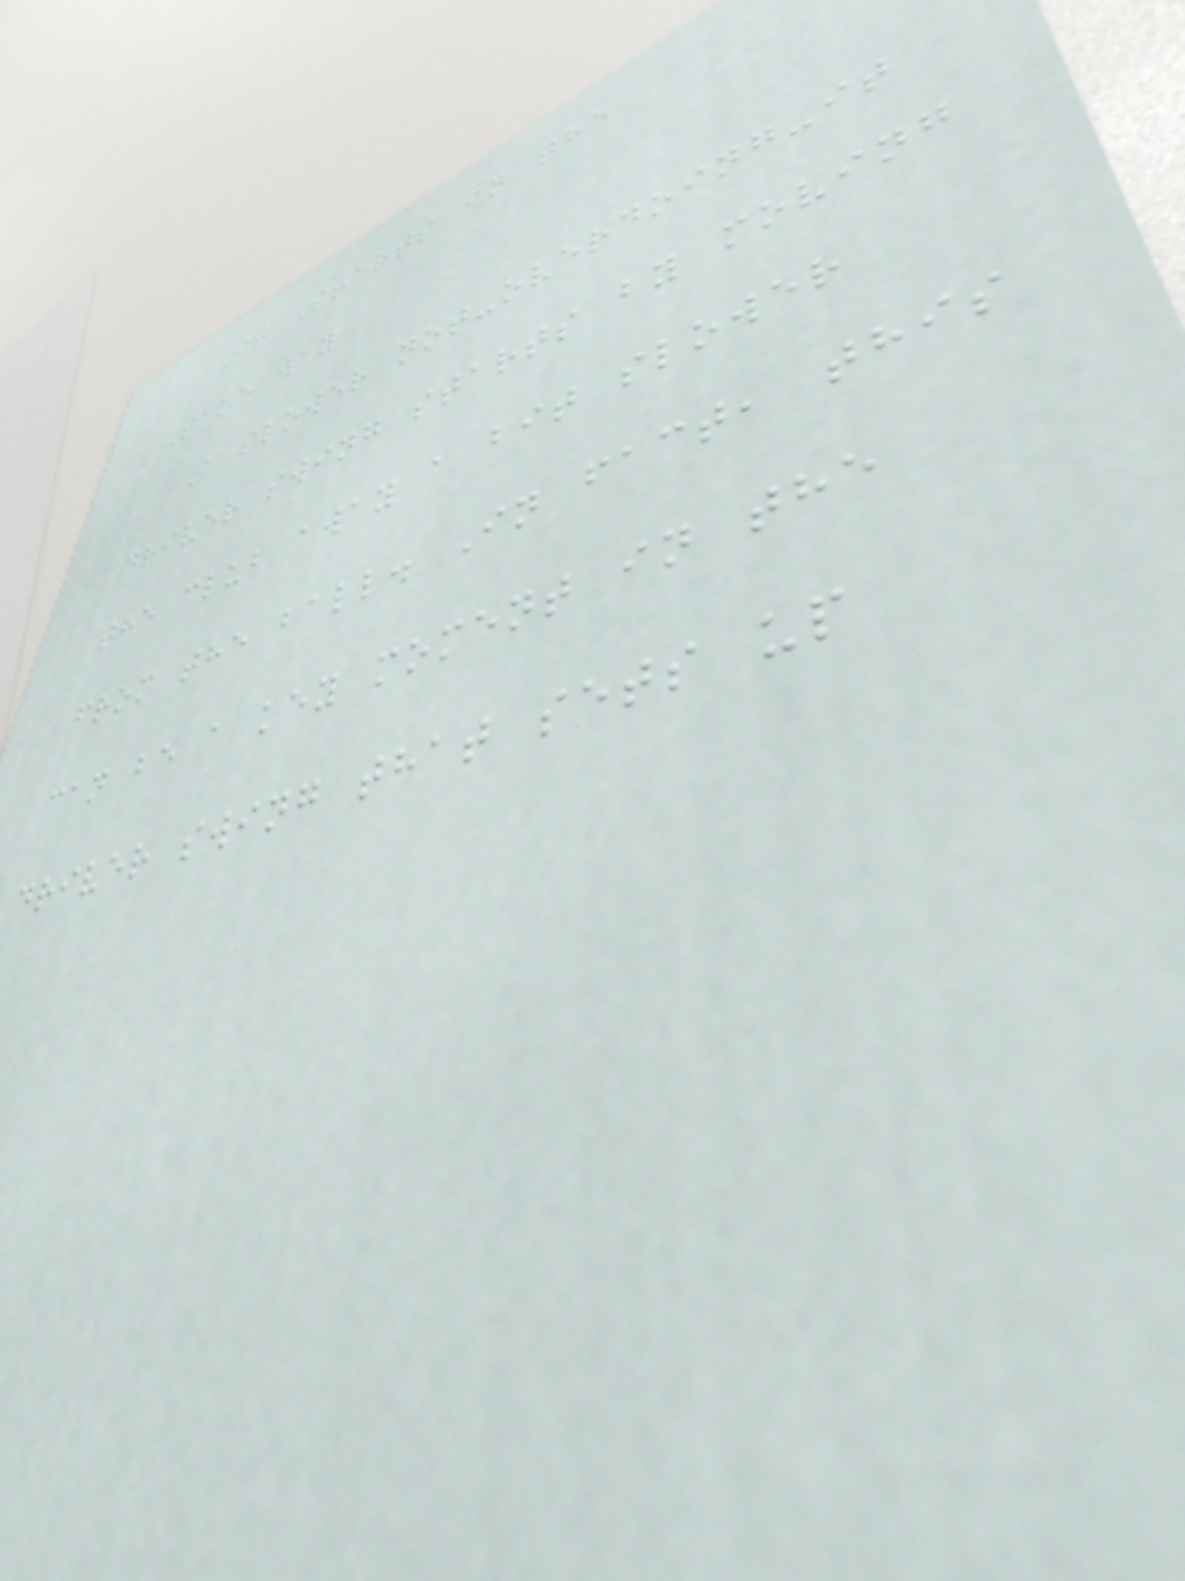It Starts in the
Takeaway
A slower not-overdoing-it
driver swing starts by moving
the club away a bit slower
from the ball. In fact, this
can be a key moment in the
driver swing that sets up
